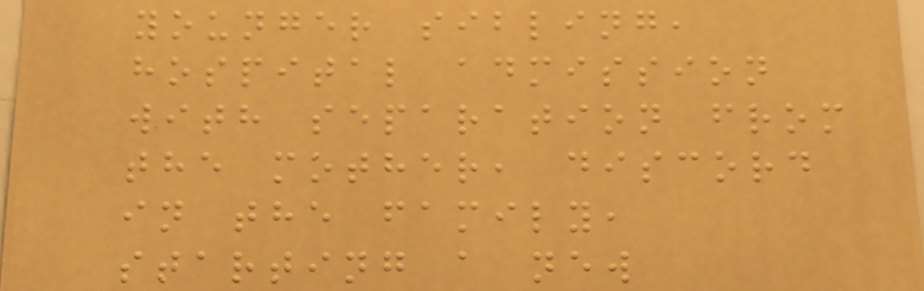younger sibling,
hospital admission
with separation from
the mother, discord
in the family,
starting a new
